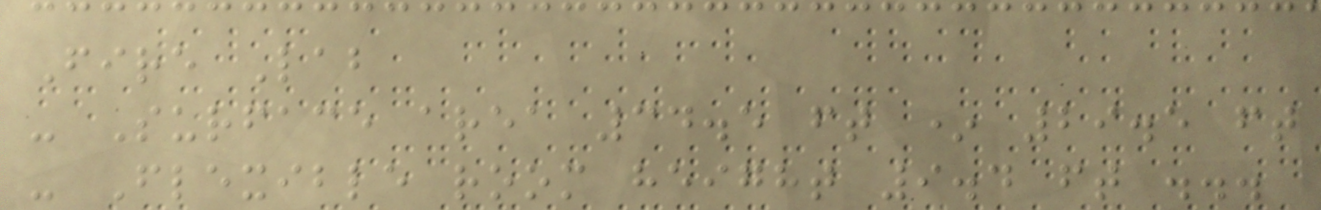Fire Lab
- Surface area 34.5 ft * 29.5 ft
- Flexible room height 9.4 ft ...
